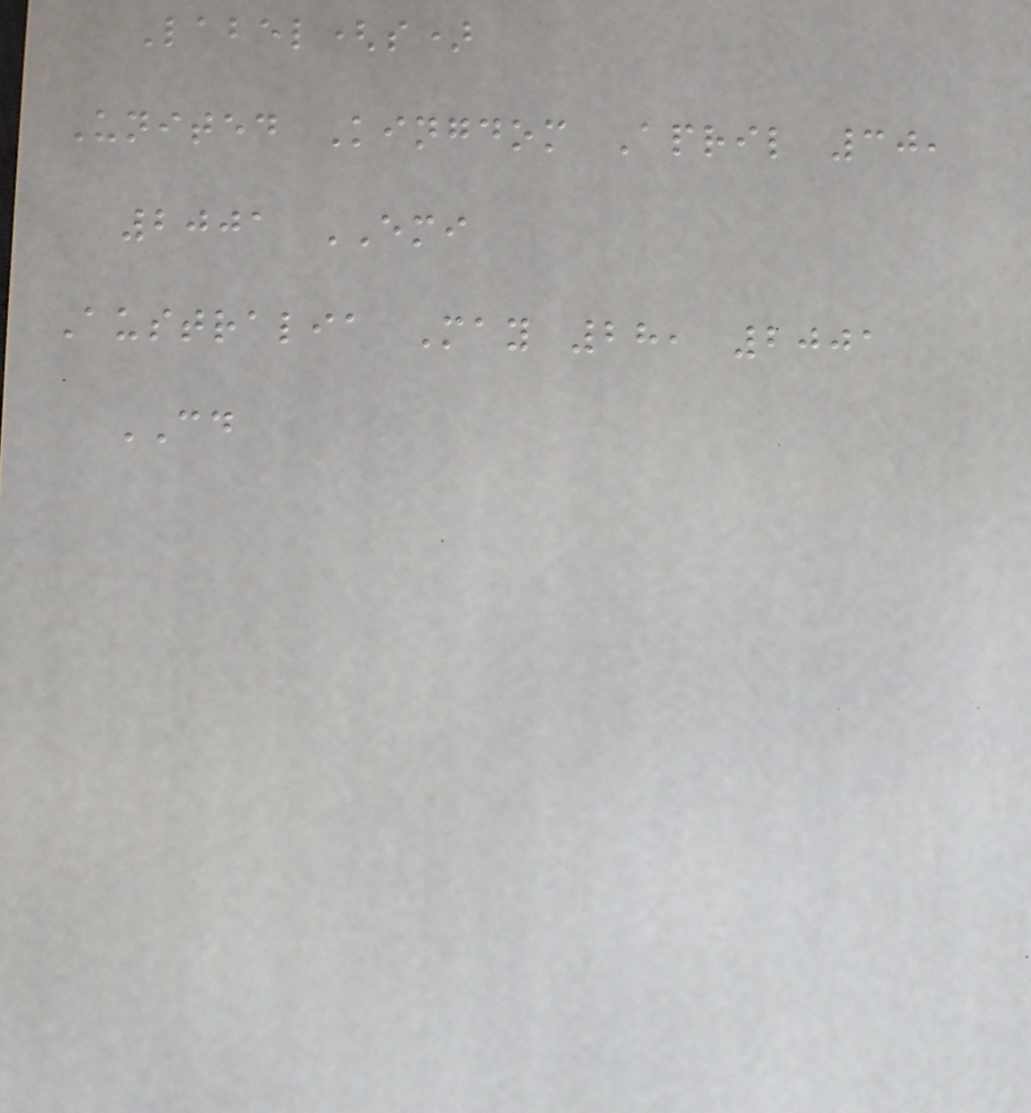Label(s)
United Kingdom April 30,
2001 EMI
Australia May 28, 2001
CD
